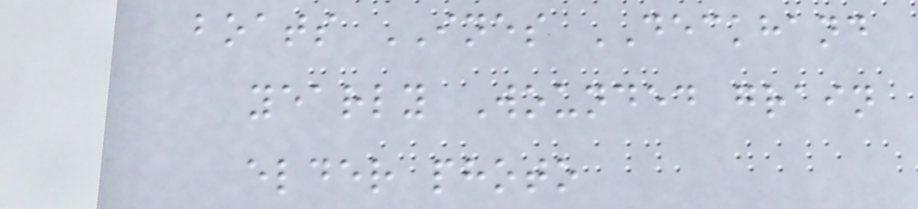boats INES DECKHAND
yearly Wounded grain
elder photo
